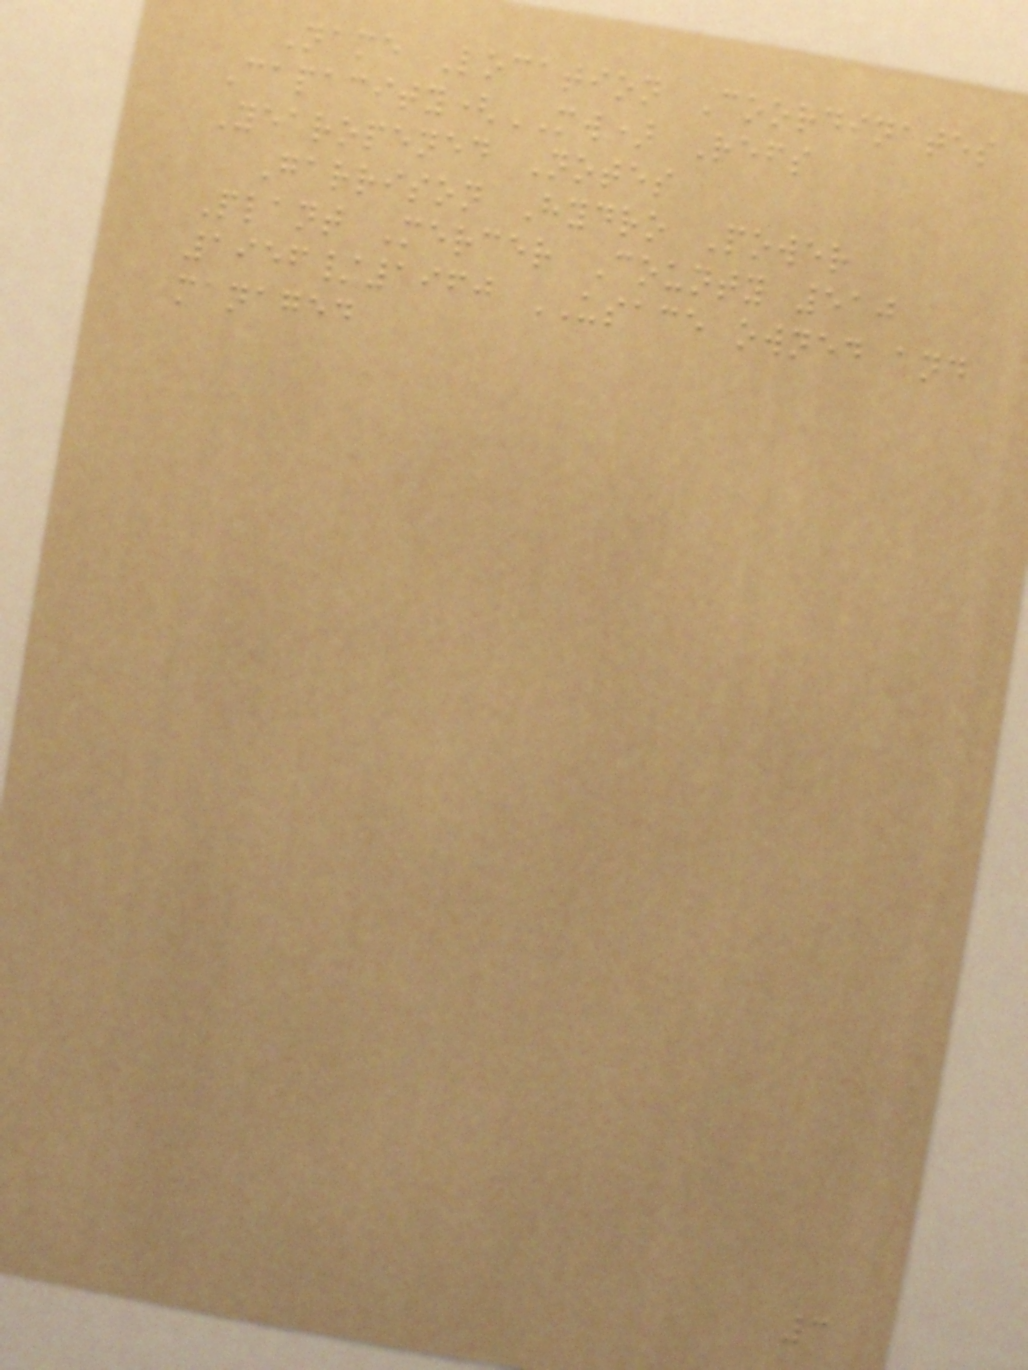Name Location Coordinates
Capacity(MW) Refs
Yearopened Notes
Garrison Hydro Power
Plant Mercer County 510
1956/1960 USACE owned and
managed
3
